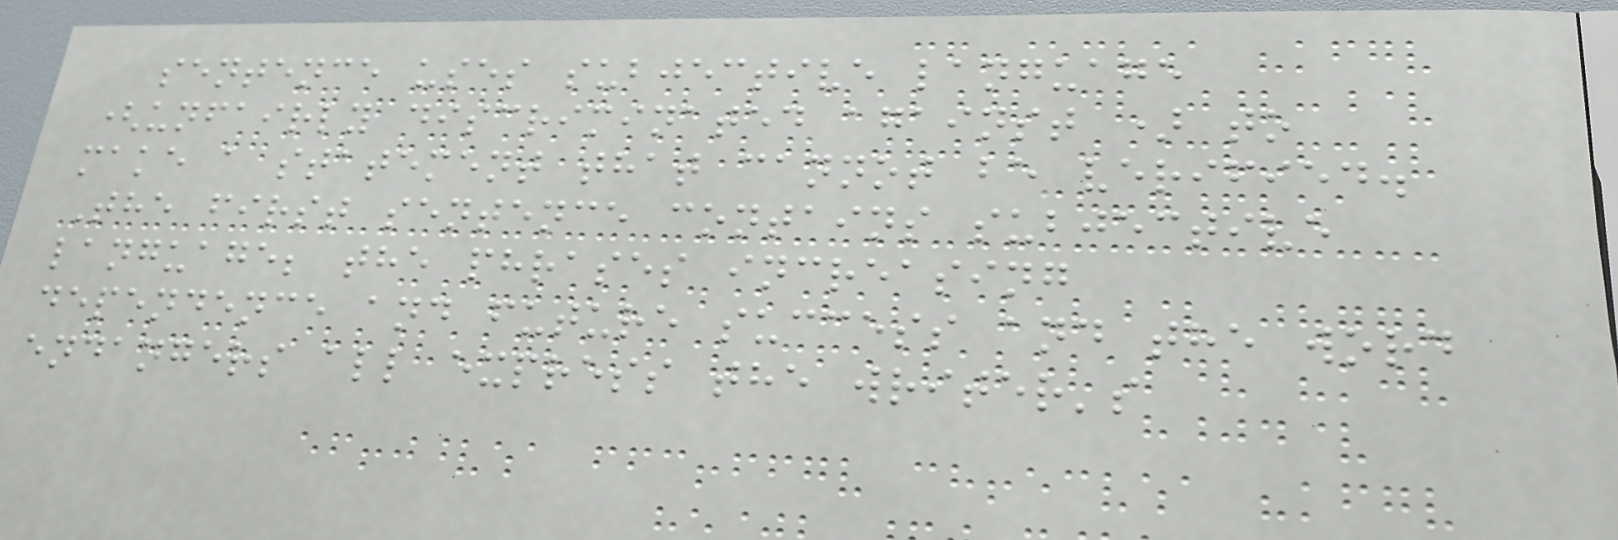sentence uses subjective language
(unfairly discriminated against ) to
make a statement that cannot be verified.
The first sentence contains subjective
language; the phrases increasing
dependence and future success and the word
endangers all express the writer's
